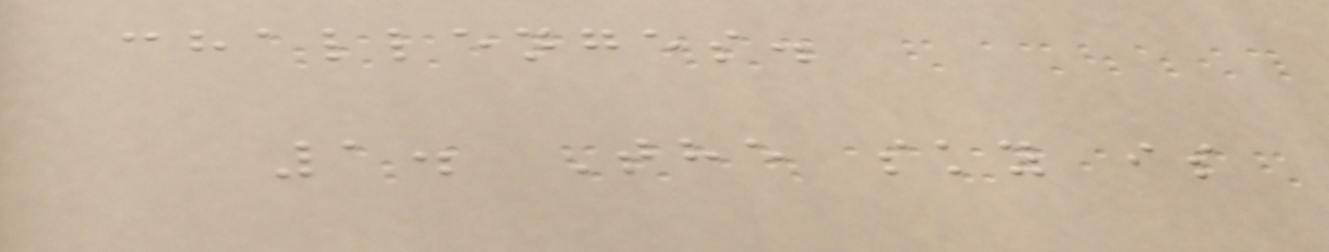challenges.
1. The sky is
